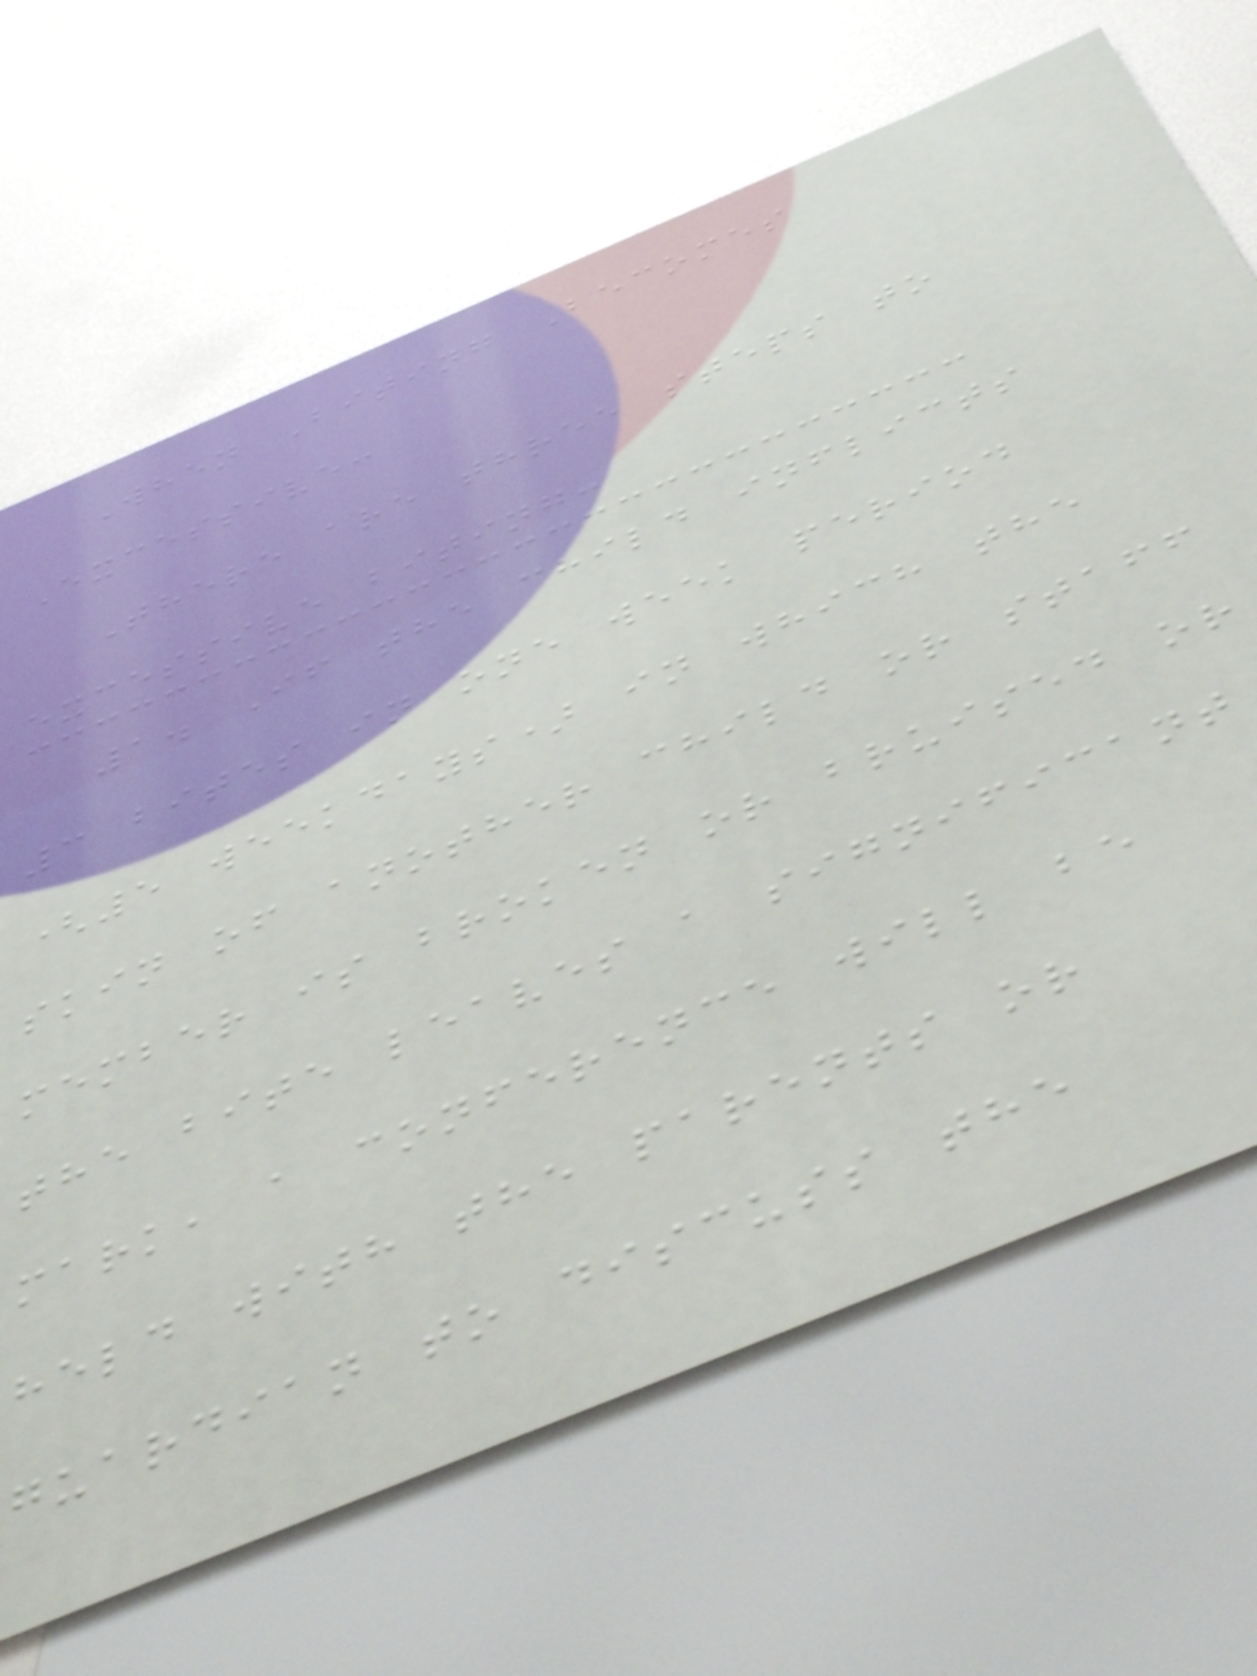When Biting Becomes
Excessive:
There are three steps to
excessive biting:
1. If the child inflicts
3 bites in one week period
(5 weekdays) in which the
skin of another child or staff
member is broken or bruised or
the bite leaves a significant
mark, a conference will be
held with the parents or
guardian to discuss the
